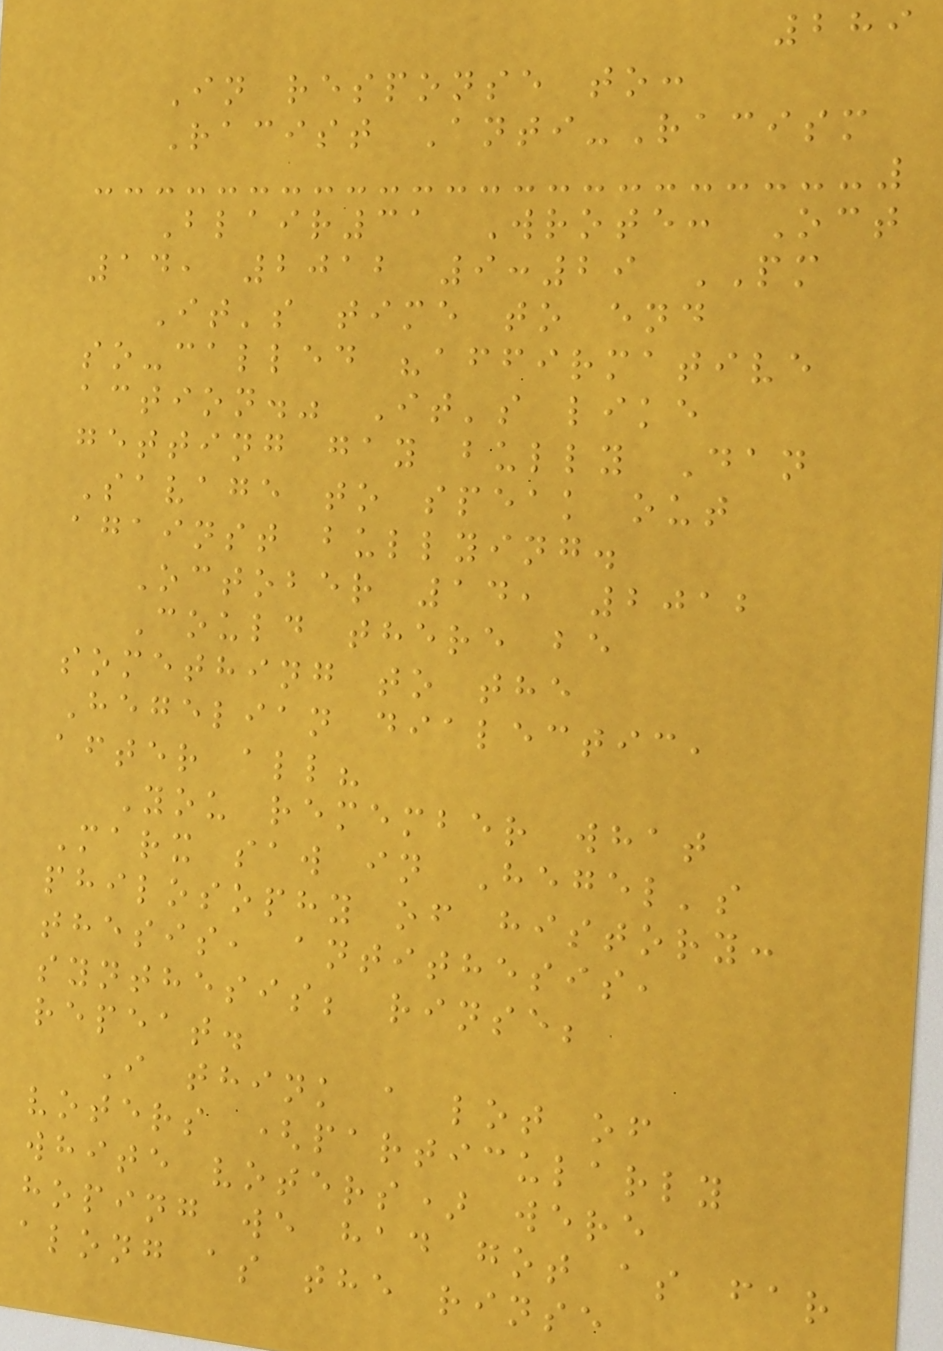289
In response to:
Racist Anti-Racism
Blair31 Wrote: Oct
14, 2012 9:29 PM
It's time to end
so-called "affirmative
action." It's like
getting gay bully Dan
Savage to speak out
against bullying.
October 14, 2012
Could there be
something to the
Hegelian dialectic,
after all?
You remember what
Marx saw in Hegel's
philosophy of history:
thesis, antithesis,
synthesis; rinse;
repeat.
I think a lot of
voters (particularly
white voters) were
hoping we had got as far
along as the rinse
